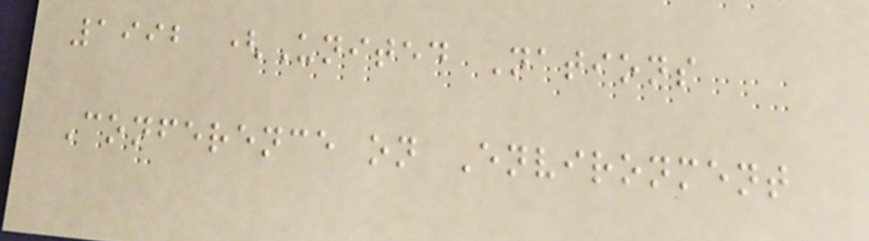1992 (United Nations
Conference on Environment
